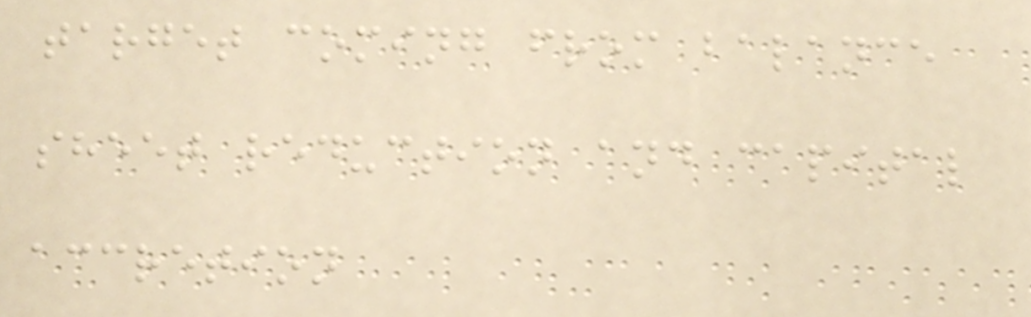target coming from balance
sheet reduction and capital
accretion
